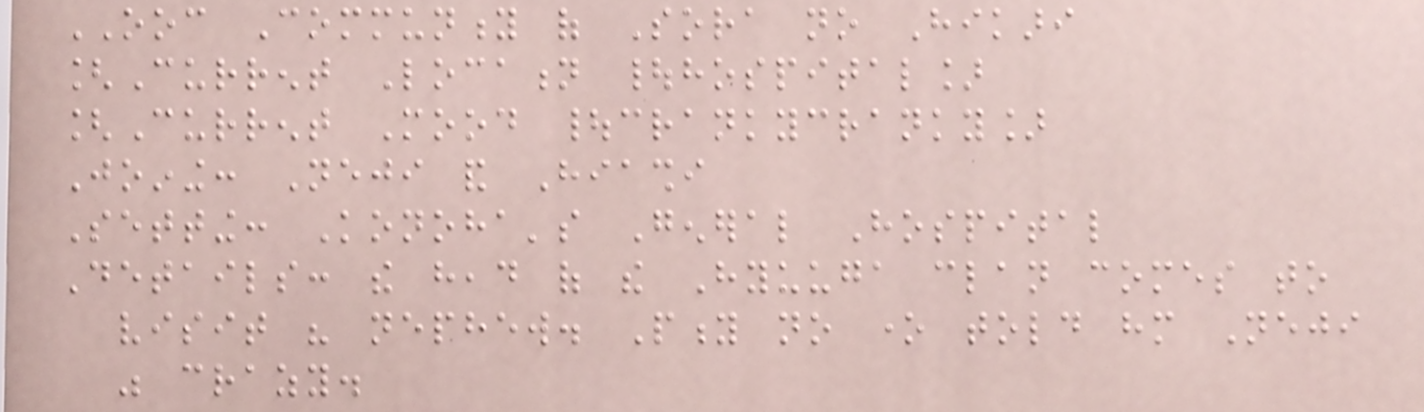OOC Community of Sora no Hikari
[Current Location |hospital]
[Current Mood |crankycranky]
Joining: Neji and Hiashi
Setting: Konoha's General Hospital
Details: the head of the Hyuuga clan comes to
visit his nephew. Pity no one told him Neji
was crazy.
